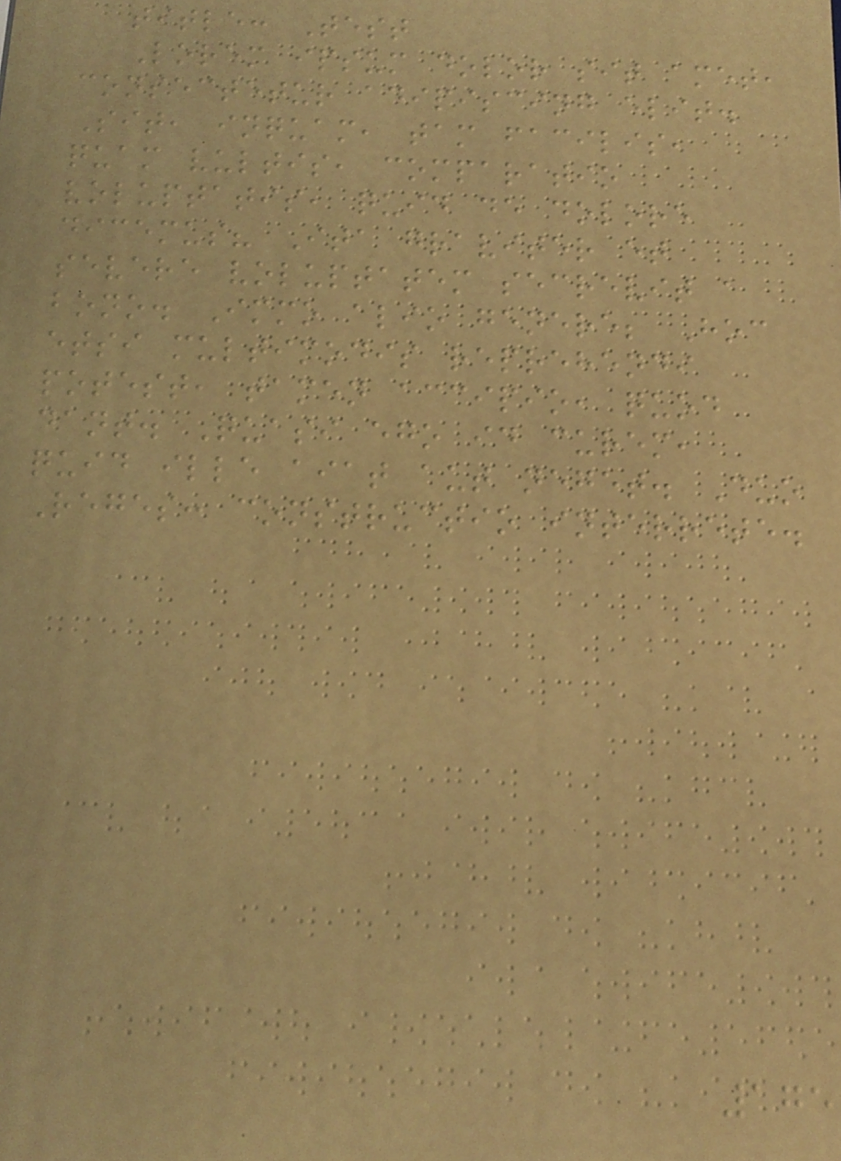title: Test
Lorem ipsum dolor sit amet,
consectetur adipiscing elit.
Sit, inquam, tam facilis,
quam vultis, comparatio
voluptatis, quid de dolore
dicemus? Ita graviter et
severe voluptatem secrevit a
bono. Immo alio genere; Hoc
etsi multimodis reprehendi
potest, tamen accipio, quod
dant. Quasi ego id curem,
quid ille aiat aut neget. Duo
Reges: constructio interrete.
175
